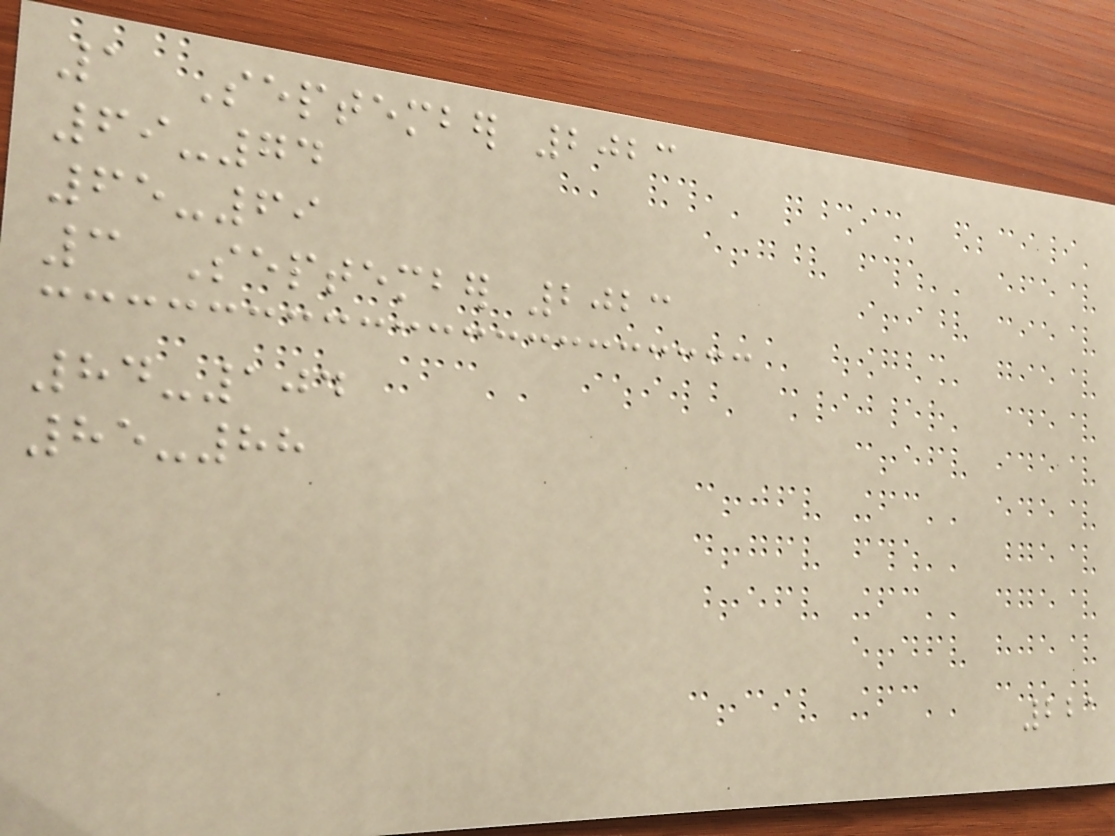1 September 2023
69-74
65-69
3 September 2023
84-104
85-88
221
